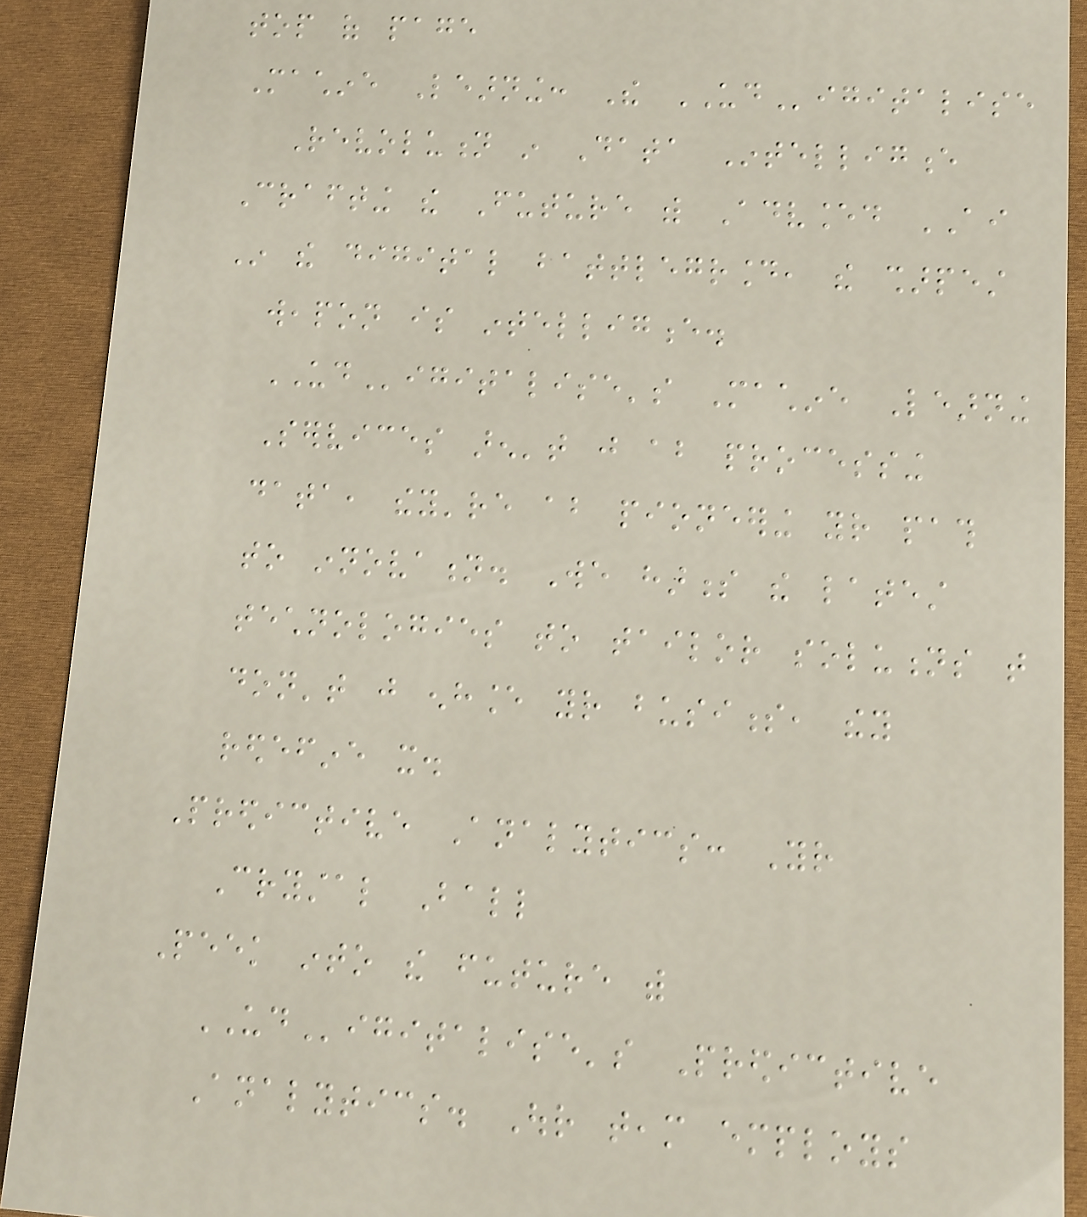top of page
Machine Learning: The UDigitalise
Revolution in Data Intelligence
Crafting the Future with Advanced AI
In the digital battleground, the sharpest
weapon is intelligence.
UDigitalise's Machine Learning
Services aren't just about processing
data, they're about pioneering your path
to innovation. We harness the latest
technologies to tailor solutions that
don't just enhance your business, they
redefine it.
Predictive Analytics: Your
Crystal Ball
Peek into the future with
UDigitalise's Predictive
Analytics. Our team employs
